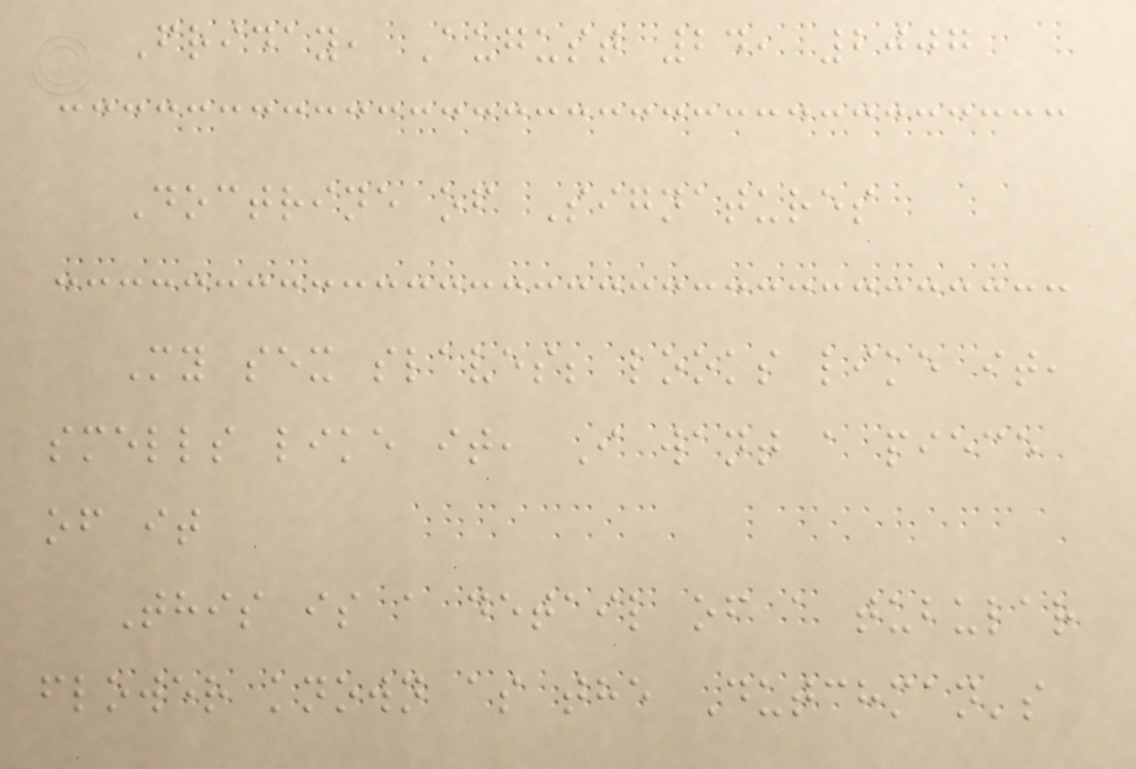Friday, August 24, 2007
Doctrine of Signatures
My sex slaves; looks like it,
smells like it, I want a piece
of it
This is a detail of a tubular
flower known as the Dutchman's
